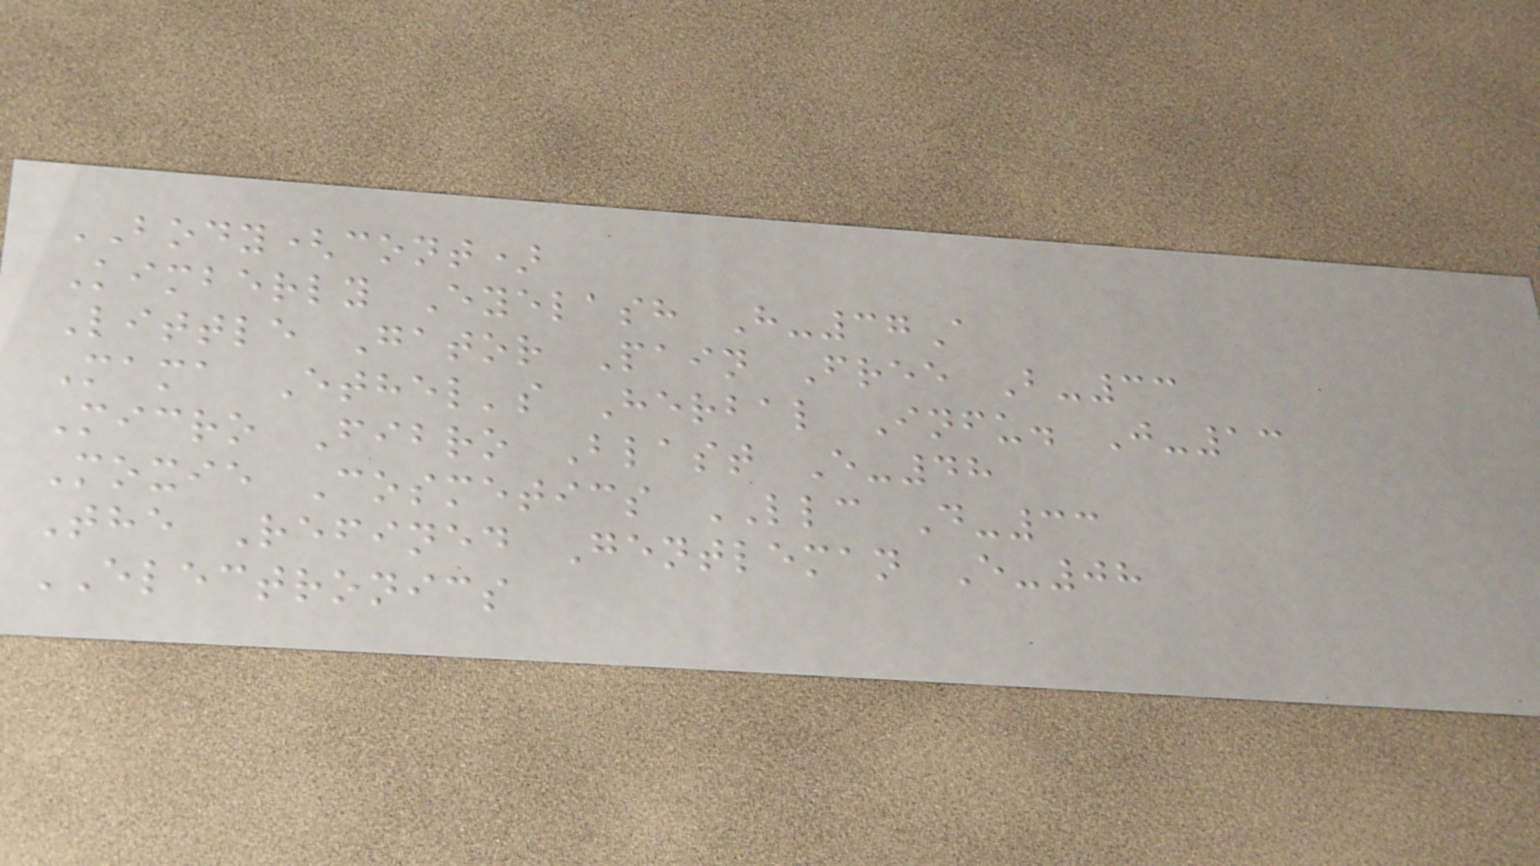BODY(cont)
Kimberly Eyelash H-37A
Little Gator Pain Free B-33
Mama Ethel's Herbal Infu. J-13
Micro Fibro Blast E-48
Moxie Cosmetics LLC D-33
The Refined Gentleman E-08
ELECTRONICS
